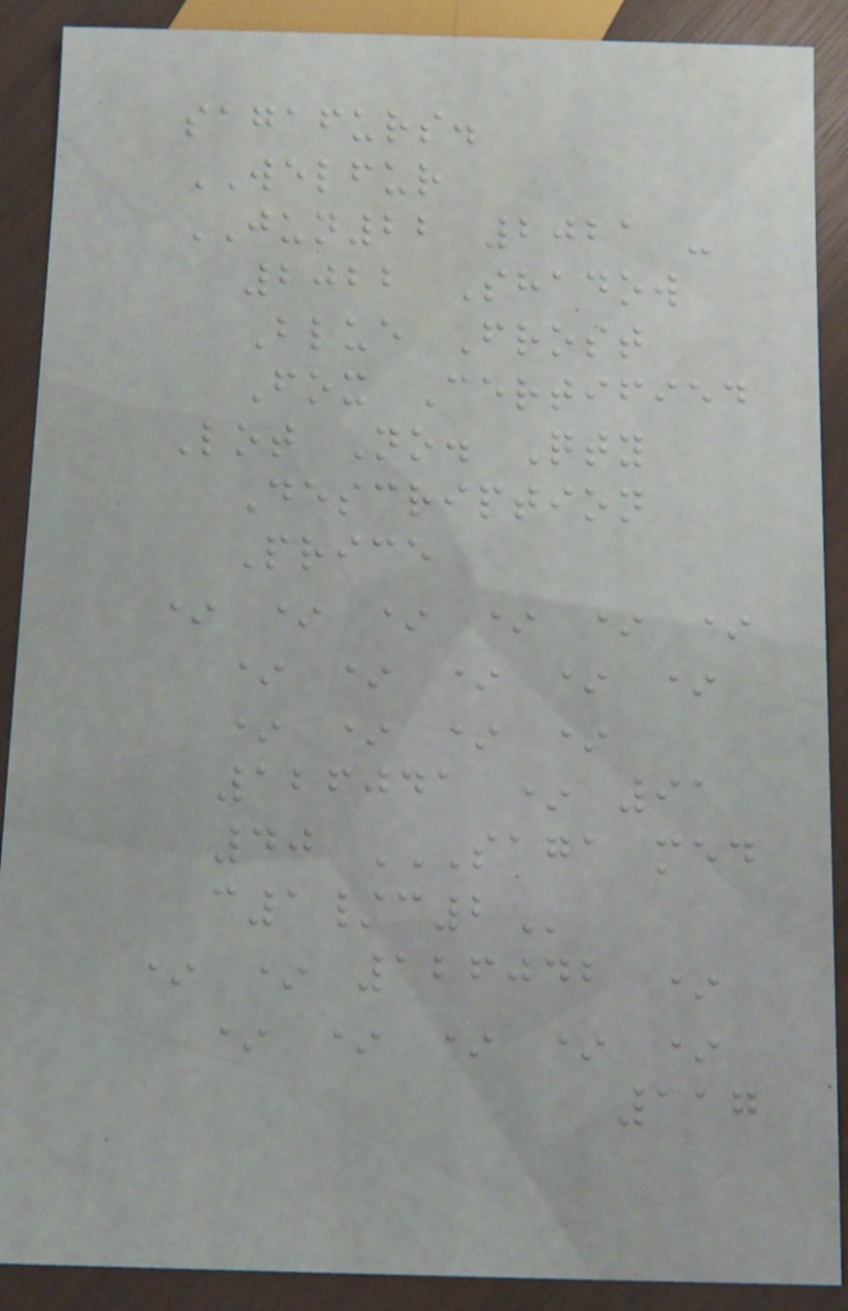sagafurs.
WELFUR
JUN22 2021 -
2022 Shadow
Blue Frost
Fox Certified
Lot No. Qty
Description
Price
* * * * * *
* * * * *
* * * *
126041 * 91
40 SAGA MED
C1/C2
* * 126042 *
* * * * *
117
